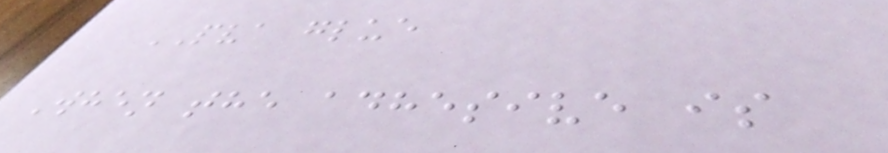PVA glue
When the adhesive is
